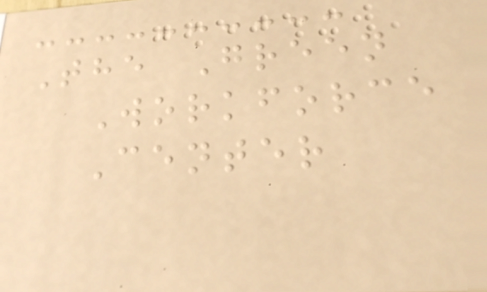The Green
Workforce
Center
